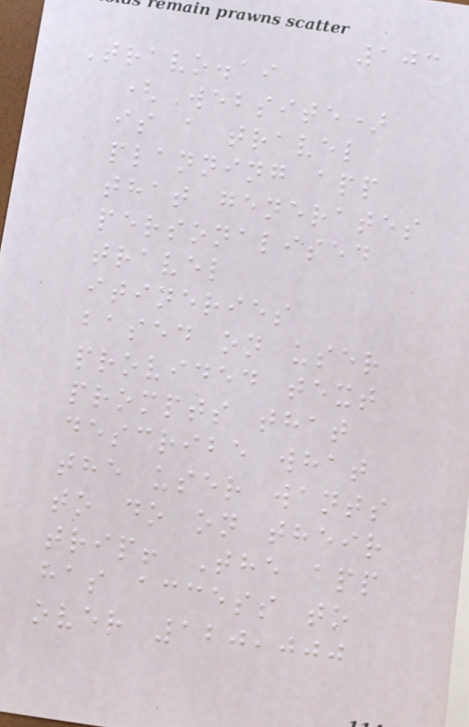103
Travo.ai
(Website)
is a travel
planning app
that generates
personalised
travel
itineries
based on user
provided text
prompts that
describe what
the user wants
to do on their
trip! The app
has access to
over 120,000
